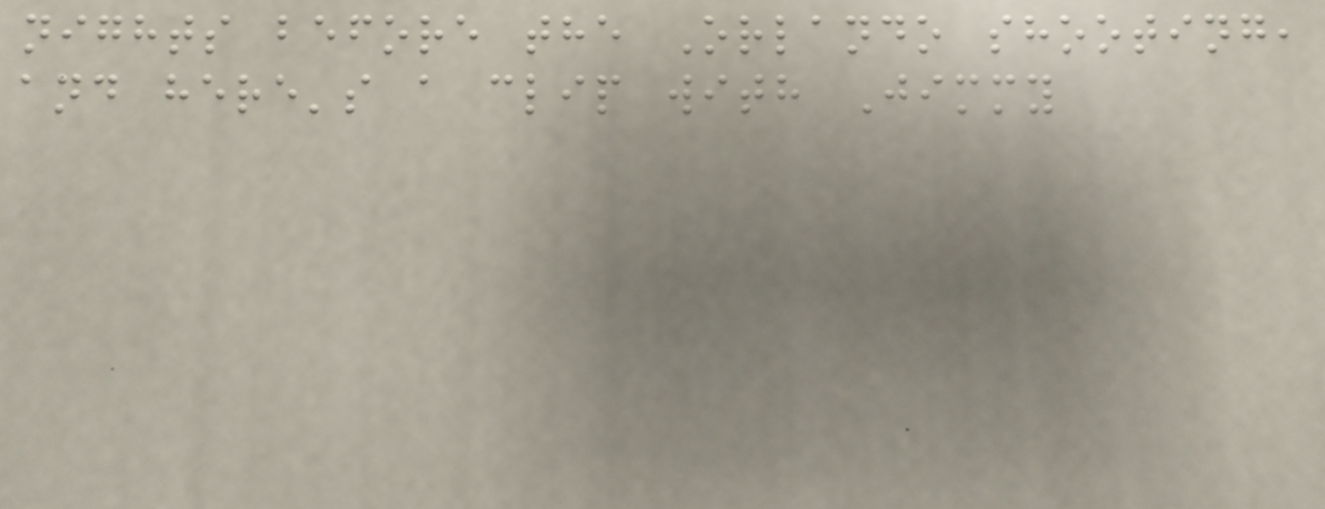nights before the Orlando shooting,
and here's a clip with Jimmy
